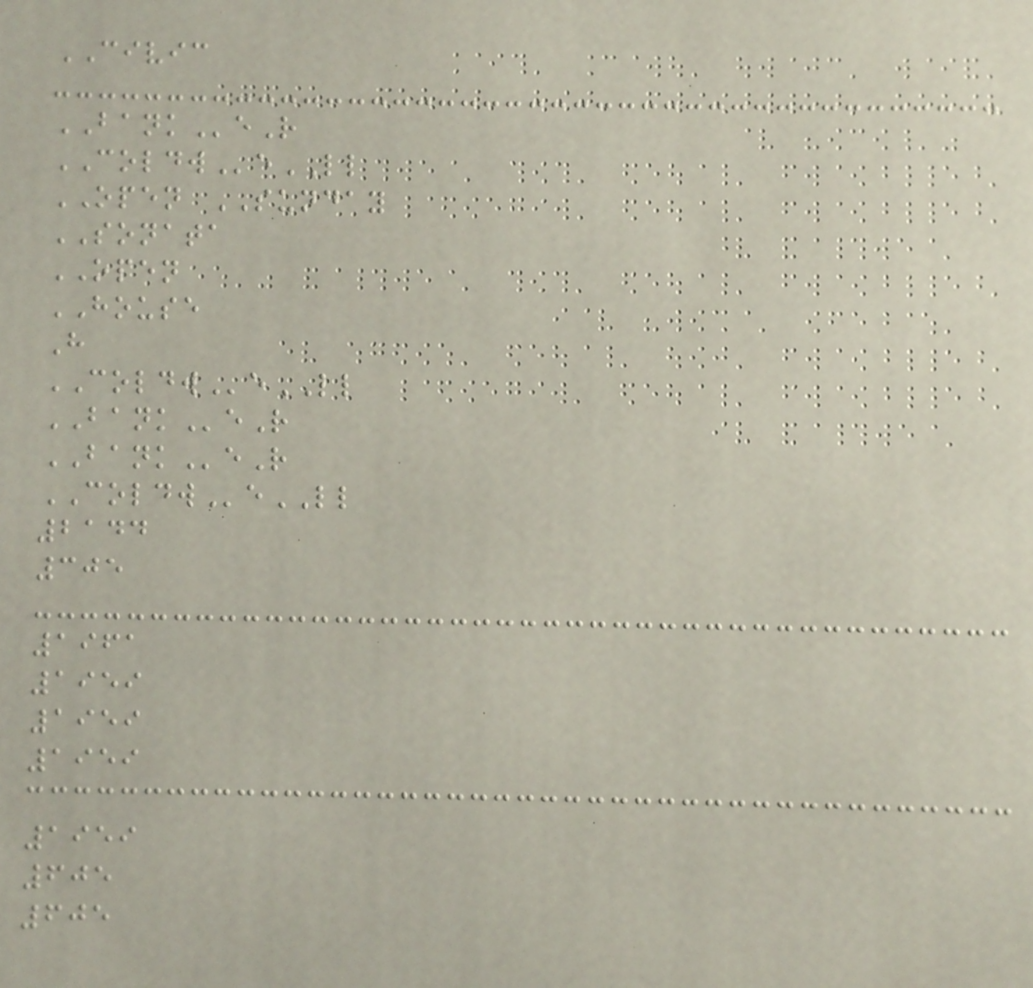CIVIC
BANKeR
COLDWeLL
OPEN SUNDAY
SONATA
OPEN
HOUSE
H
COLDWeLL
BANKeR
BANKeR
COLDWeLL
2144
305
1961
1959
1959
1959
1959
605
605
